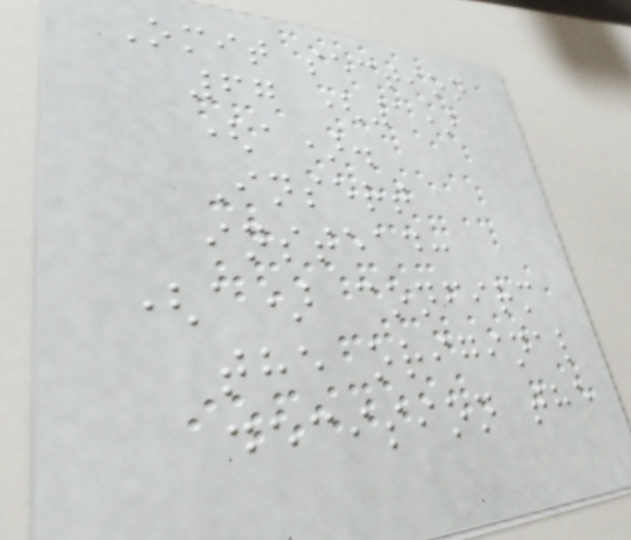Omit section
67 (1)
(a).
Insert
instead:
(a) confirm
the original
decision the
